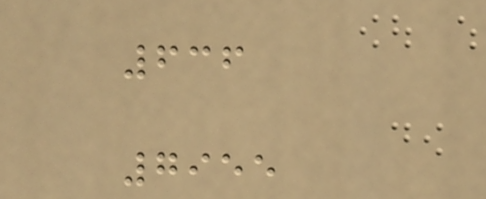636
7955
